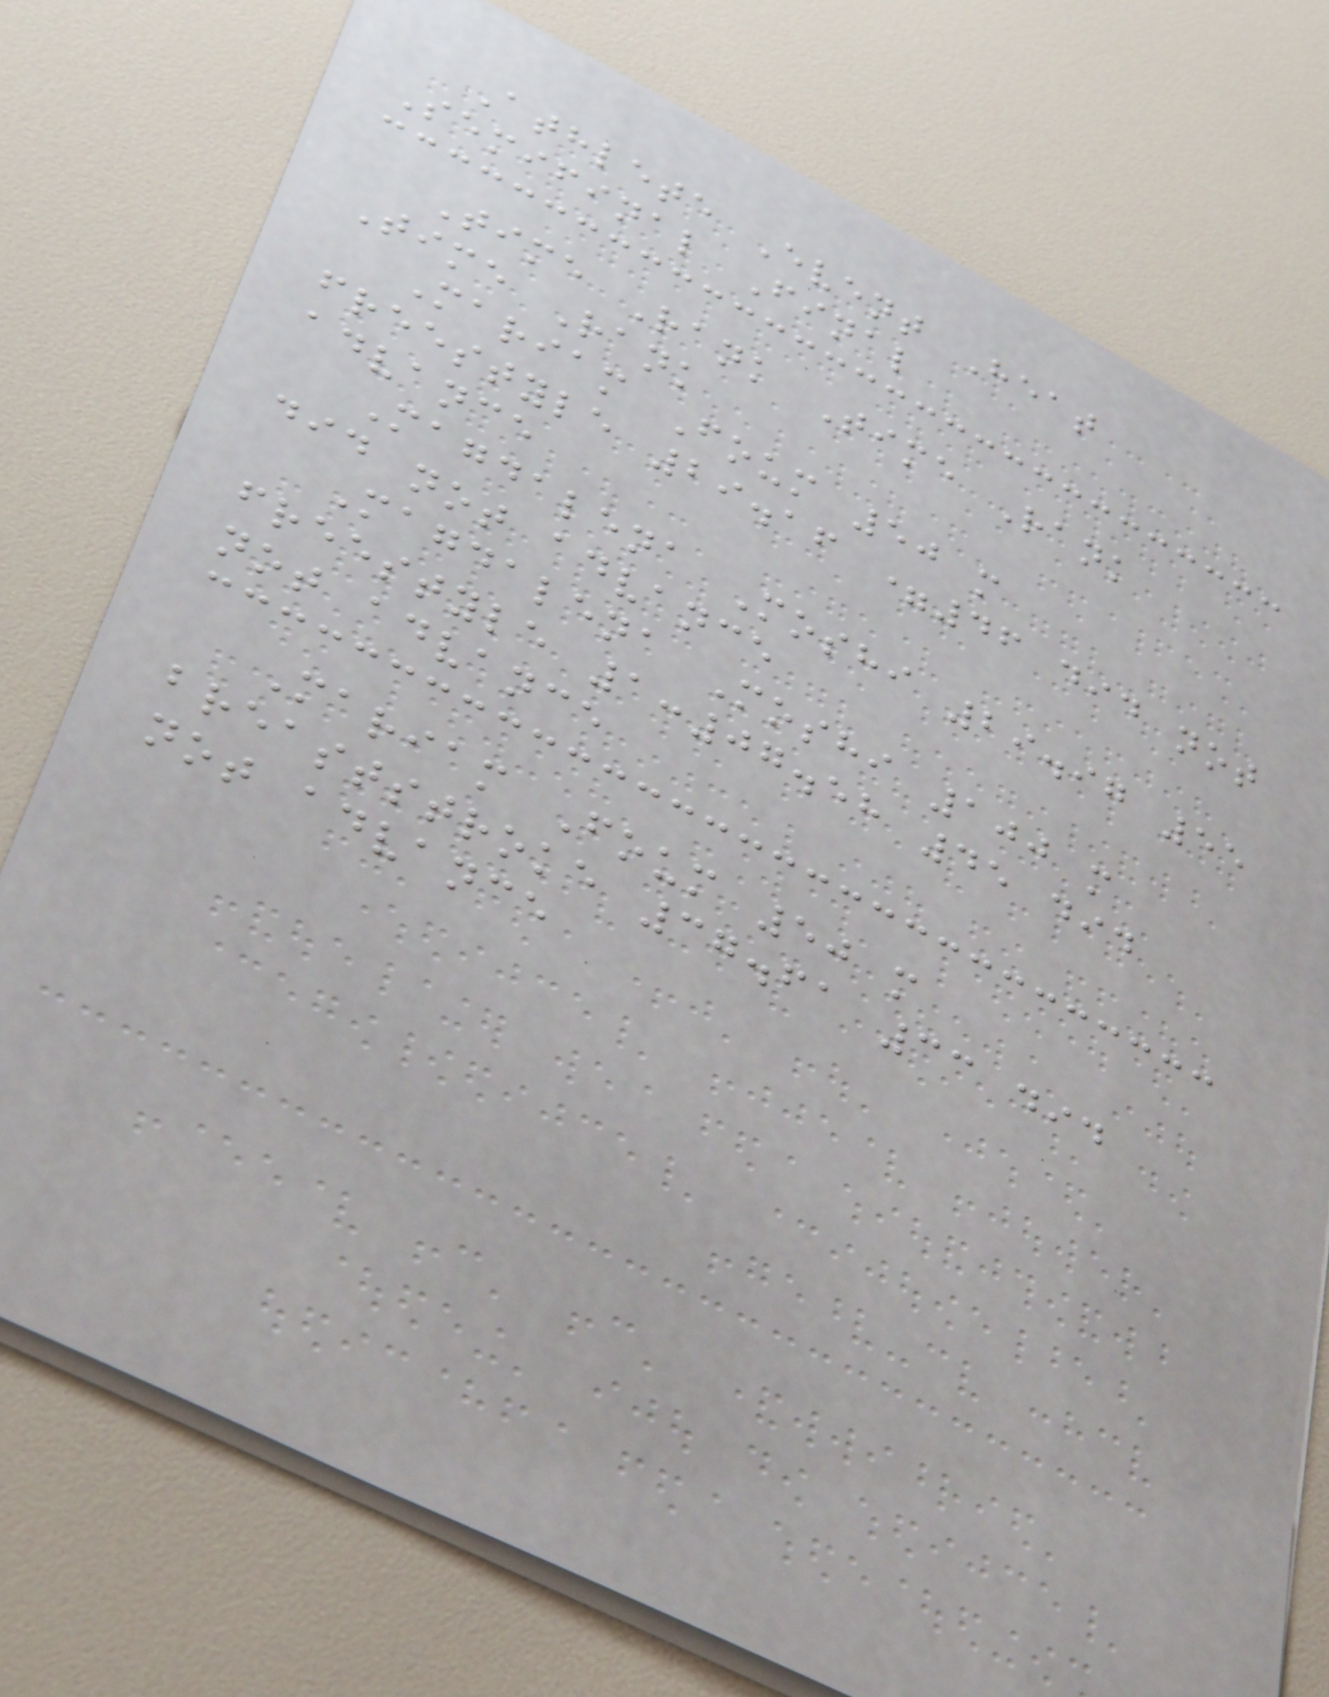Athlete Event Heat
Semifinal Final
Time Rank Time Rank
Time Rank
Mariam Foum 50 m
freestyle 29.16 =46 did not
advance
Magdalena Moshi 29.97 55
did not advance
Magdalena Moshi 100 m
freestyle 1:07.58 45 did
not advance
Mariam Foum 50 m
breaststroke 37.61 33 did
not advance
